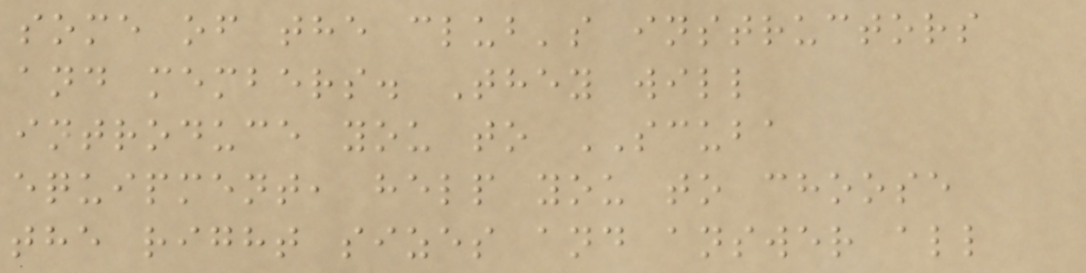some of the club's instructors
and members. They will
introduce you to SCUBA
equipment, help you to choose
the right sizes and answer all
